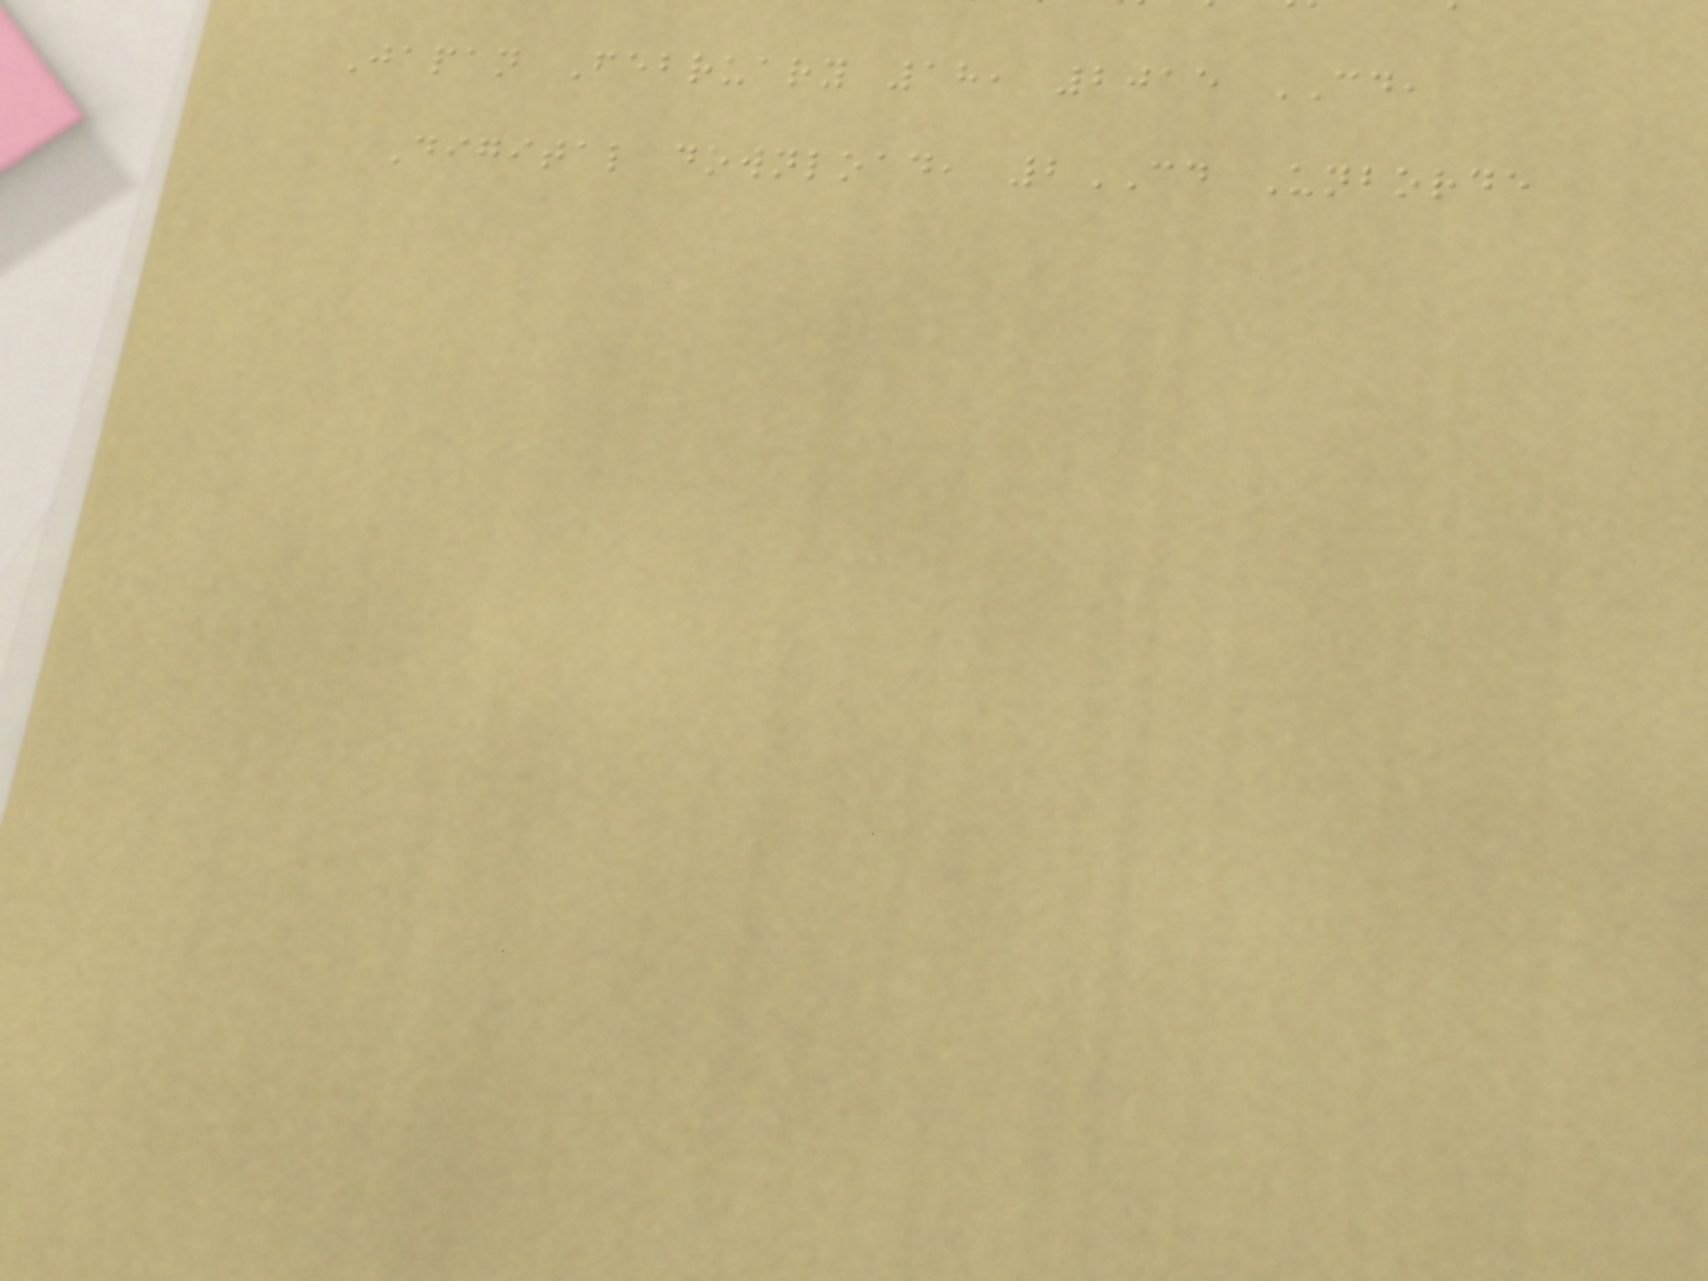Japan February 18, 2015 CD,
Digital download, 2CD Unborde
